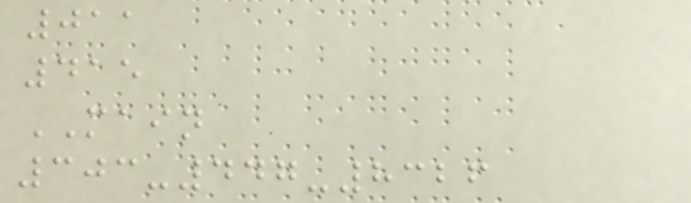011
415
MAIN
303-447-8326
